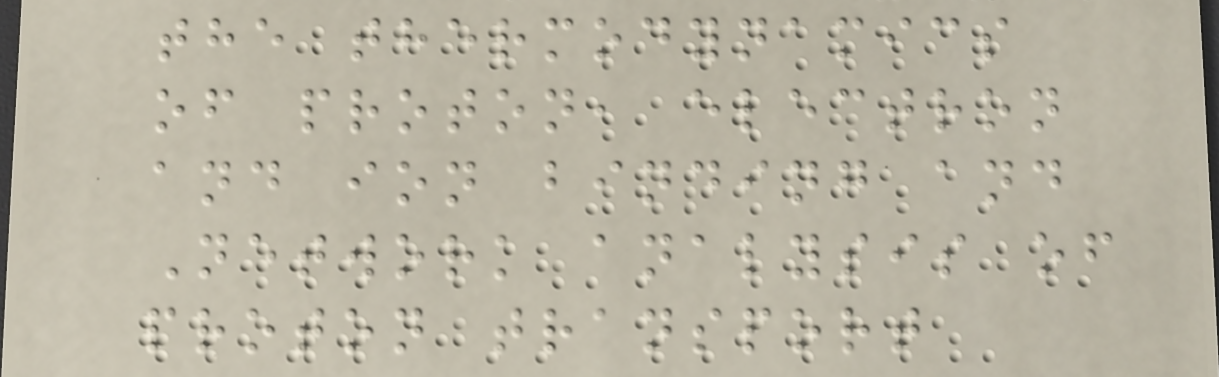the thermodynamics
of proton, electron
and ion binding and
Network analysis of
proton transport
